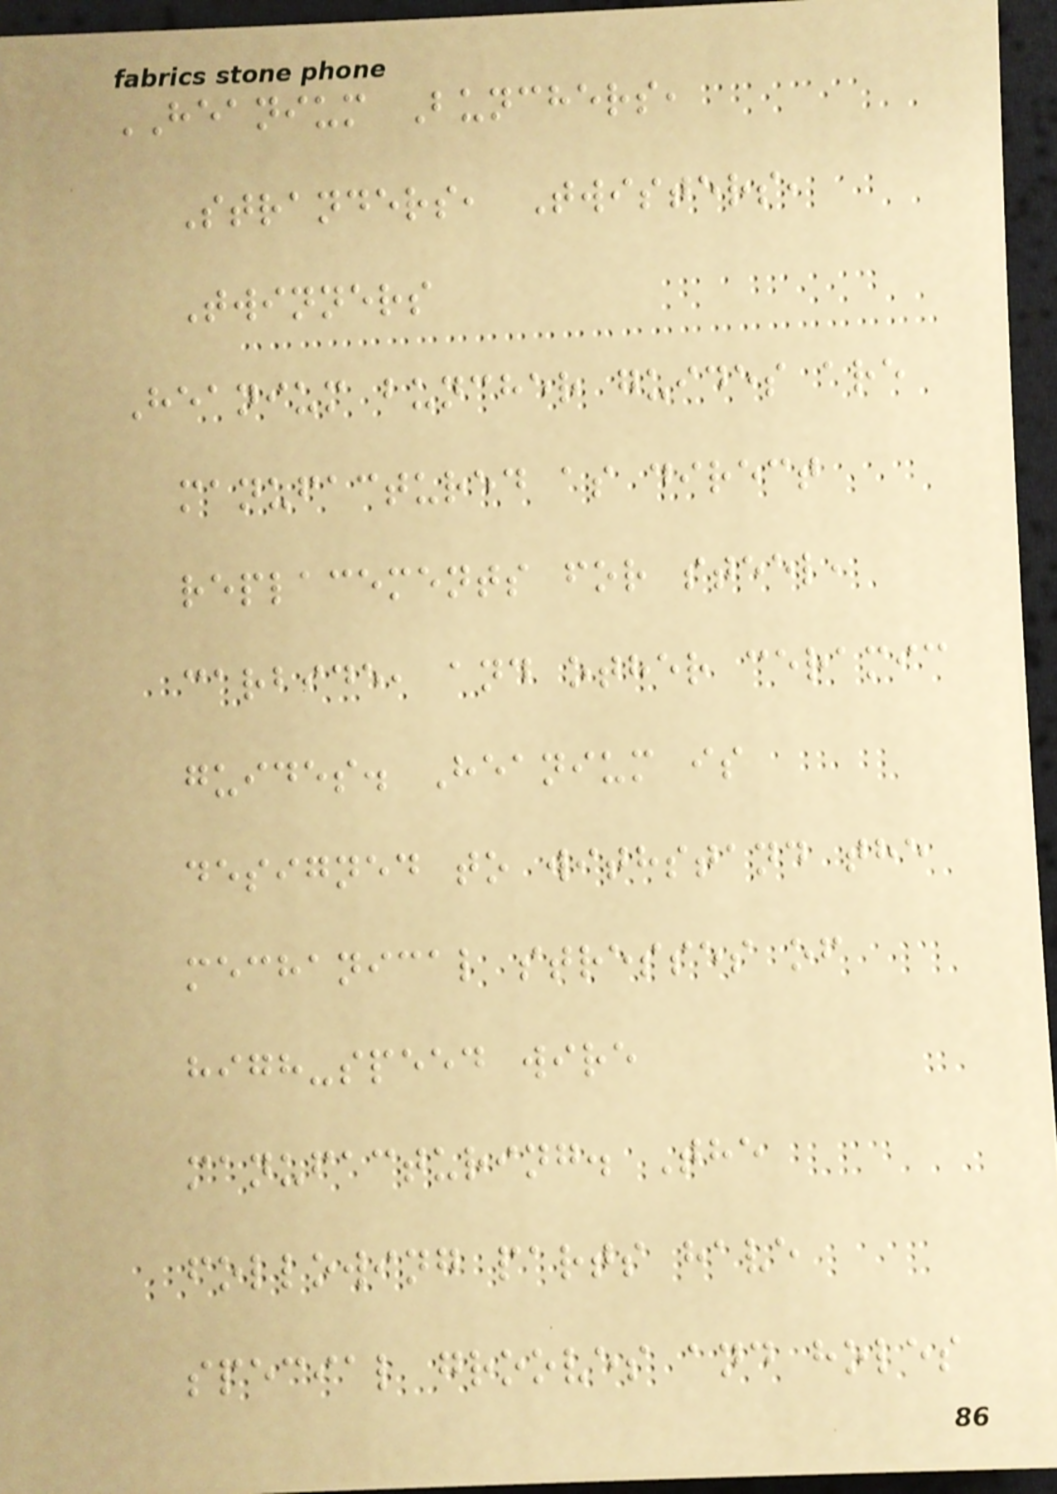HEANIUM Bunchers,
Stranders, Twisters,
Twinners
Heanium buncher guides are
manufactured as direct
replacements for steel,
carbide, and other ceramic
guides. Heanium is
designed to withstand the
mechanical stresses of
high-speed wire
manufacturing. The
following parts have
special grooves and holes
